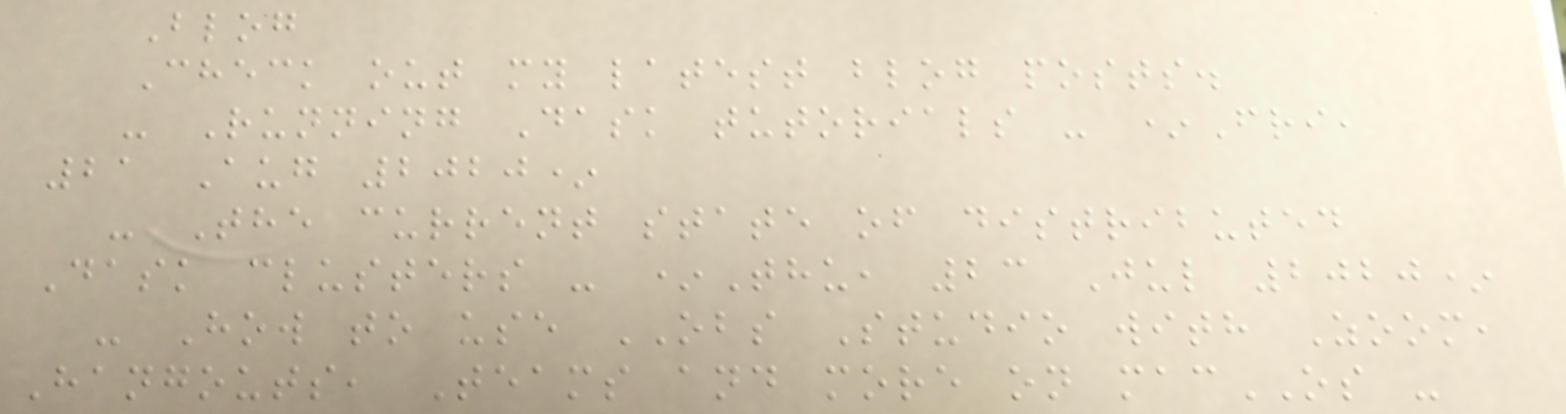Blog
Check out my latest blog posts.
- Running Dask tutorials - *Fri,
21 Aug 2020*
- The current state of distributed
Dask clusters - *Thu, 23 Jul 2020*
- How to use OBS Studio with Zoom,
Hangouts, Teams and more on macOS -
